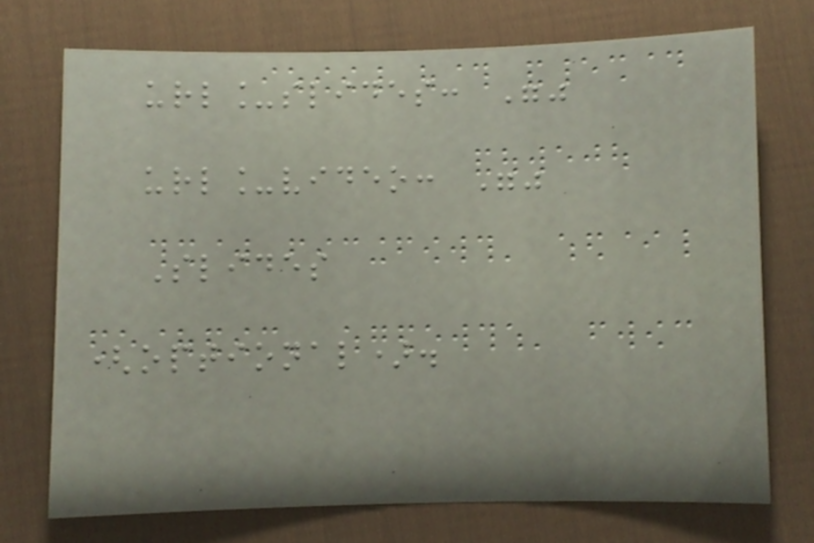url_slides: ""
url_video: ""
Slides
(optional).
